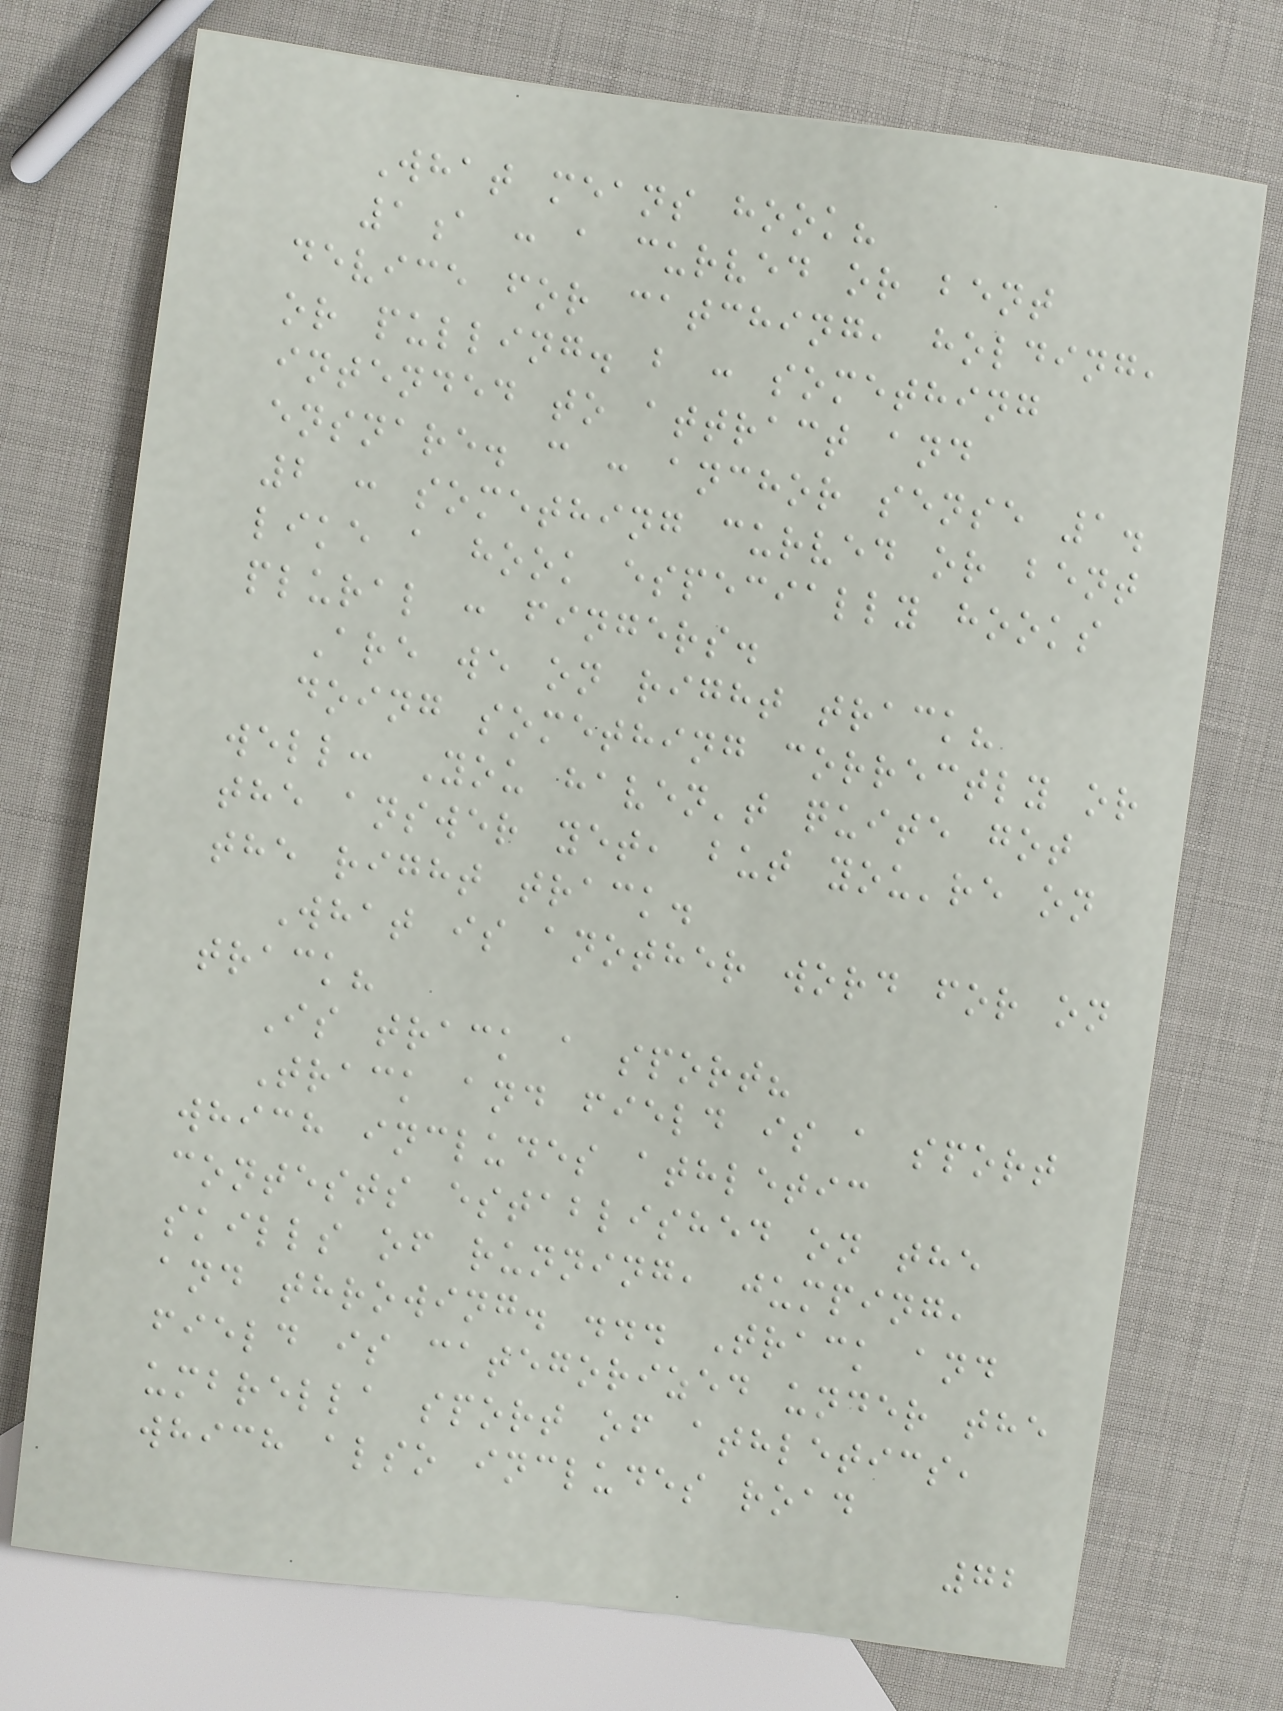What means hook?
1a : a curved or bent
device for catching, holding,
or pulling. b : something
intended to attract and
ensnare. c : anchor sense 1.
2 : something curved or bent
like a hook especially hooks
plural : fingers.
Are we on right track?
doing something correctly or
well: You haven't quite got
the answer yet, but you're on
the right track.
What is another word for on
track?
Is track a sport?
Track and field is a sport
which includes athletic
contests established on the
skills of running, jumping,
and throwing. ... Track and
field is categorized under the
umbrella sport of athletics,
which also includes road
72
